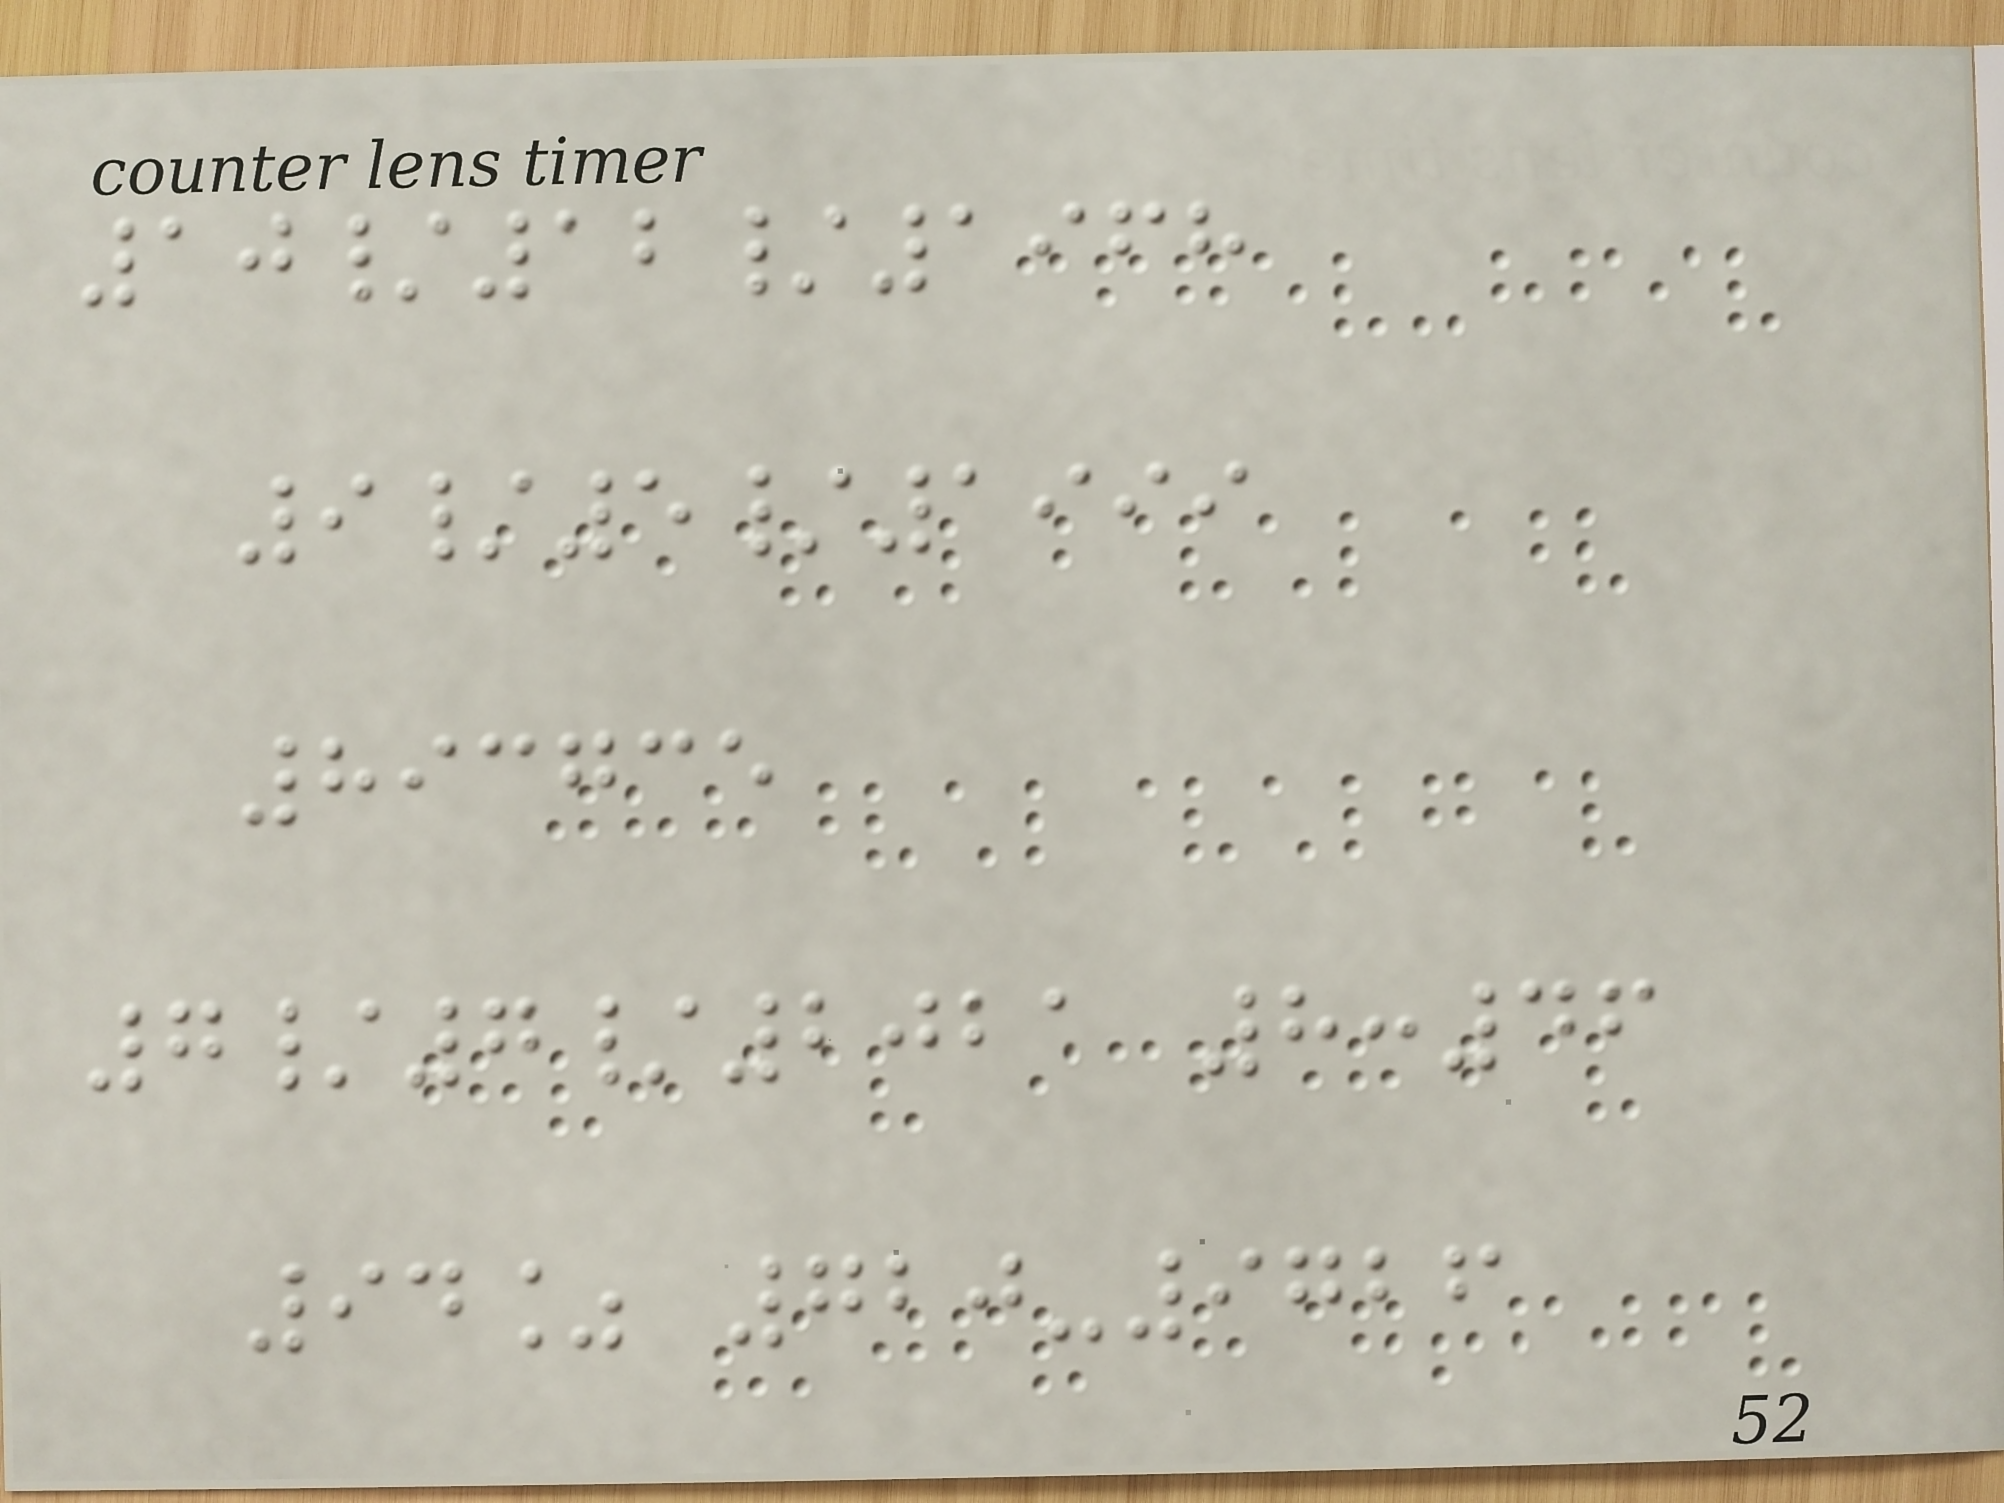10/12/1968
9/5/1999
893735
7/7/2021 8:46
94% 720-9726
